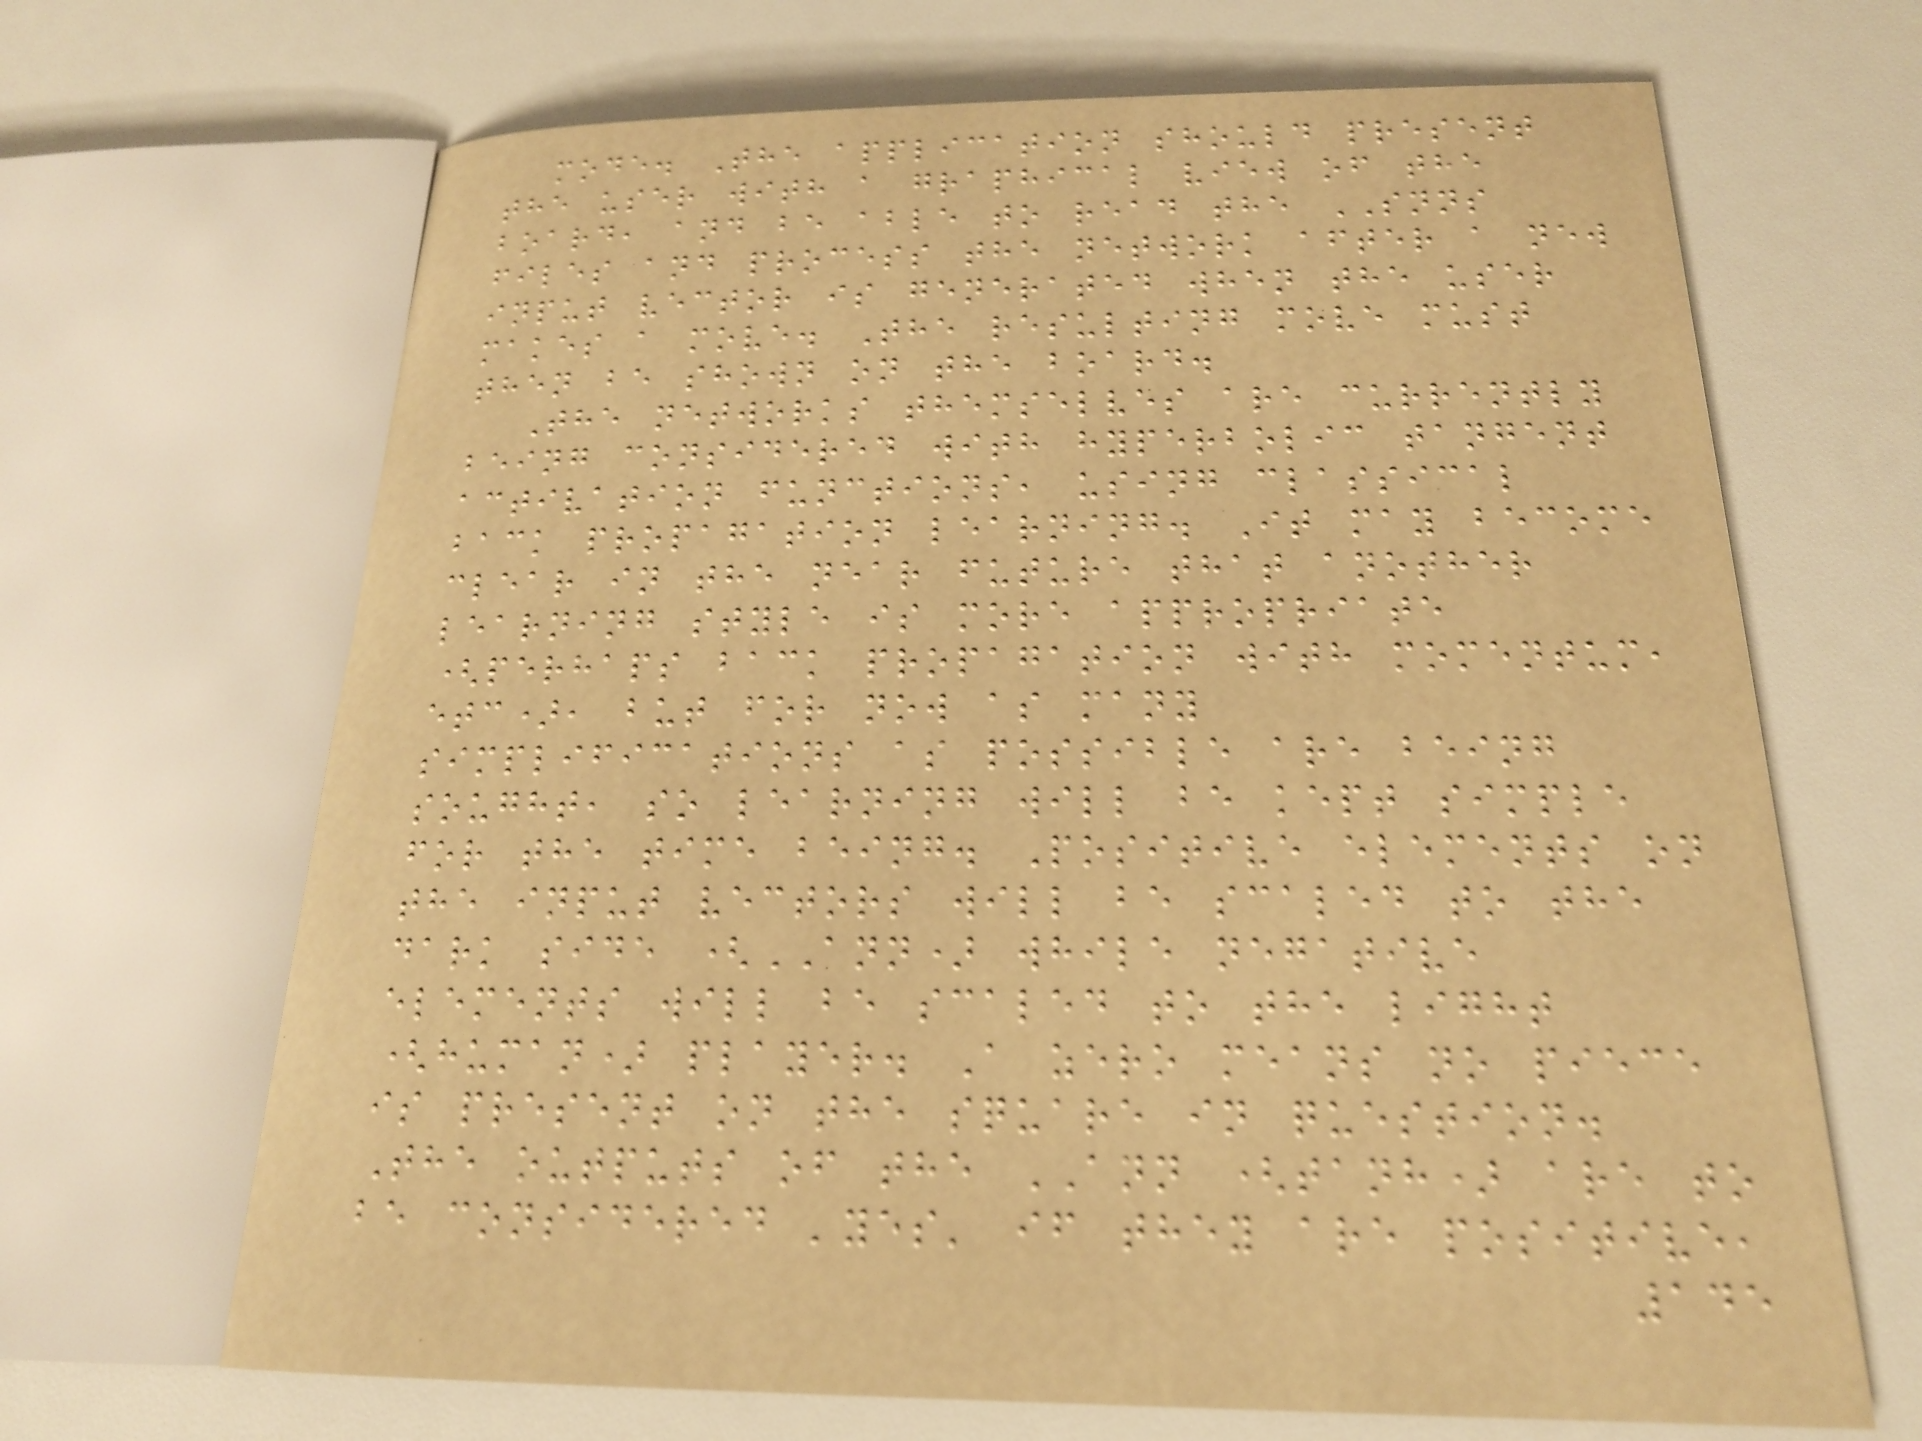mode. The application should present
the user with a graphical view of the
board, and be able to read the SNNS
files and process the network after a new
input vector is generated when the user
makes a move. The resulting move must
then be shown on the board.
The networks themselves are currently
being considered with hyperbolic tangent
activation functions, using classical
back propagation learning. It may become
clear in the near future that another
learning style is more appropriate
(perhaps back propagation with momentum,
etc), but for now as many
simplifications as possible are being
sought, so learning will be kept simple
for the time being. Positive elements on
the input vectors will be scaled to the
dark side (ANN) while negative
elements will be scaled to the light
(human) player. A zero means no piece
is present on the square in question.
The outputs of the ANN (tanh) are to
be considered 'yes' if they are positive,
145
